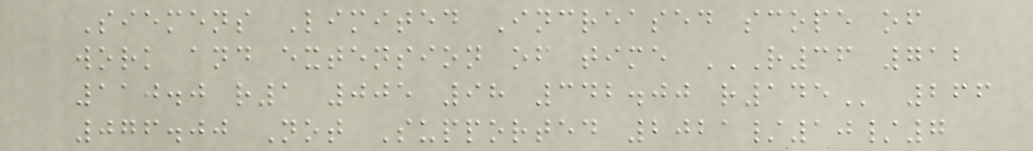Siemens Limited Increased scope of
work and extension of time R36 712
110.0 R1 005 98 342.00 R145 266
076.00 Not Supported 2021/10/7
